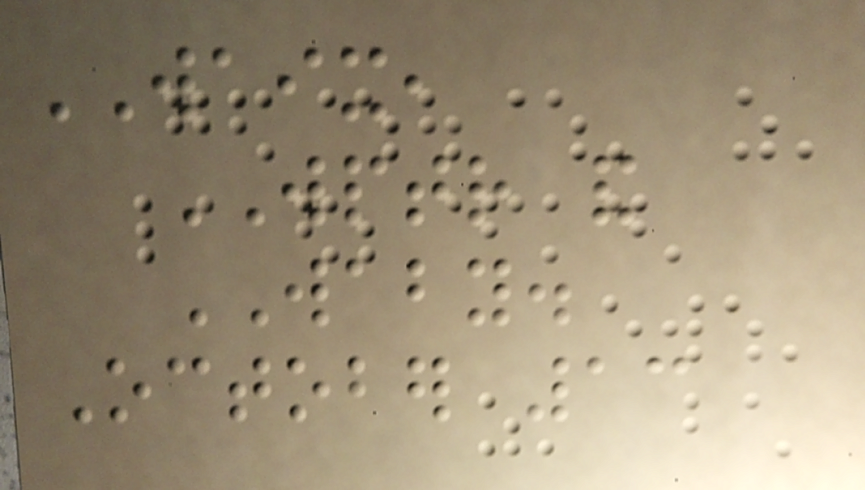WAIX,
WPTR and
WABY.
October 13
